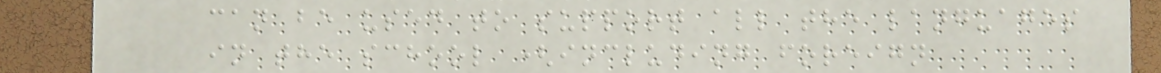can be used to support all the languages
in the school (including foreign
